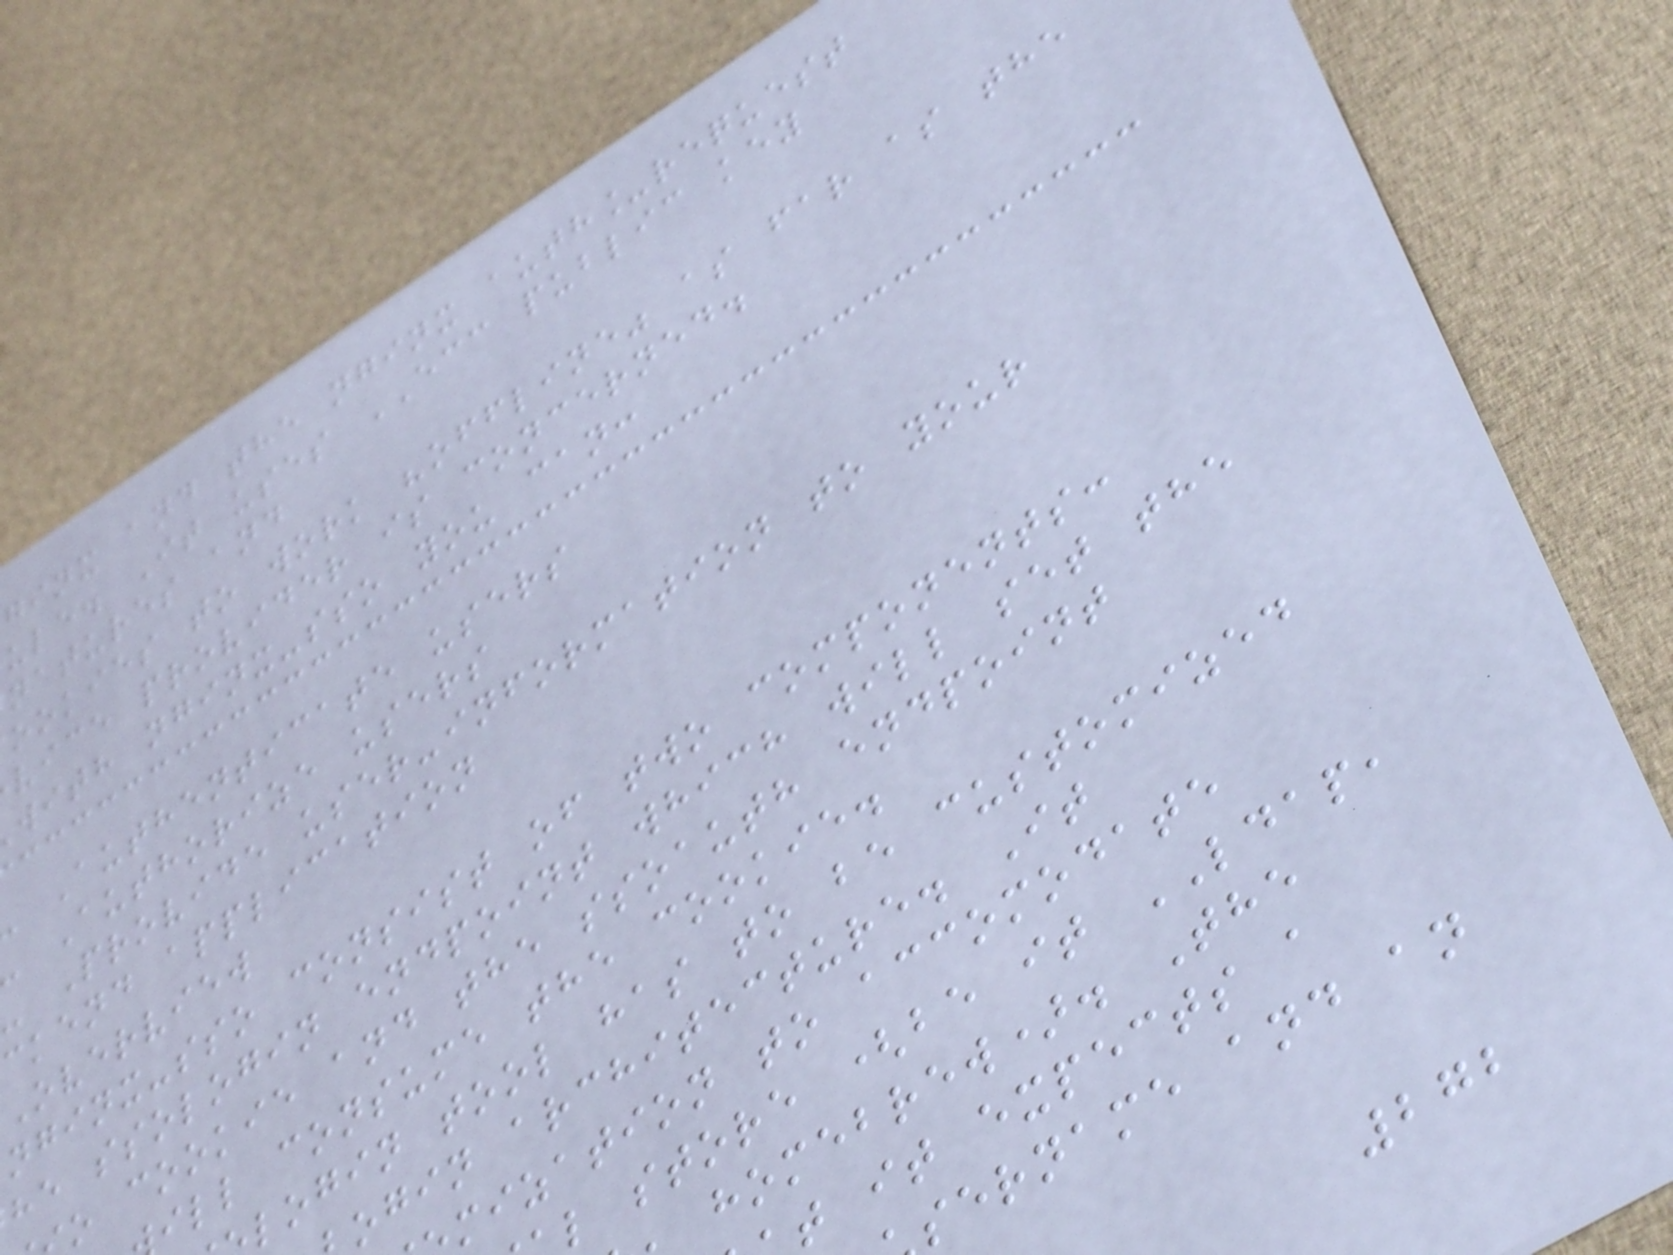ginx and the nginx auth_request
ule. It uses ECC public key
natures and
ookies to work "offline" as far as the
vice provider is concerned.
with nginx-sso you can:
Authenticate users
Authorize users
- Provide user-information to your
ckend application
Overview
nginx-sso consist of two components:
he ssologin endpoint which will set the
o cookie and the ssoauth endpoint
ill consume the cookie.
login tool has to be customized
ogin architecture. It
mization to accomodate
l store (be it LDAP,
homebrew). The
t it expects a
sername and an
272
